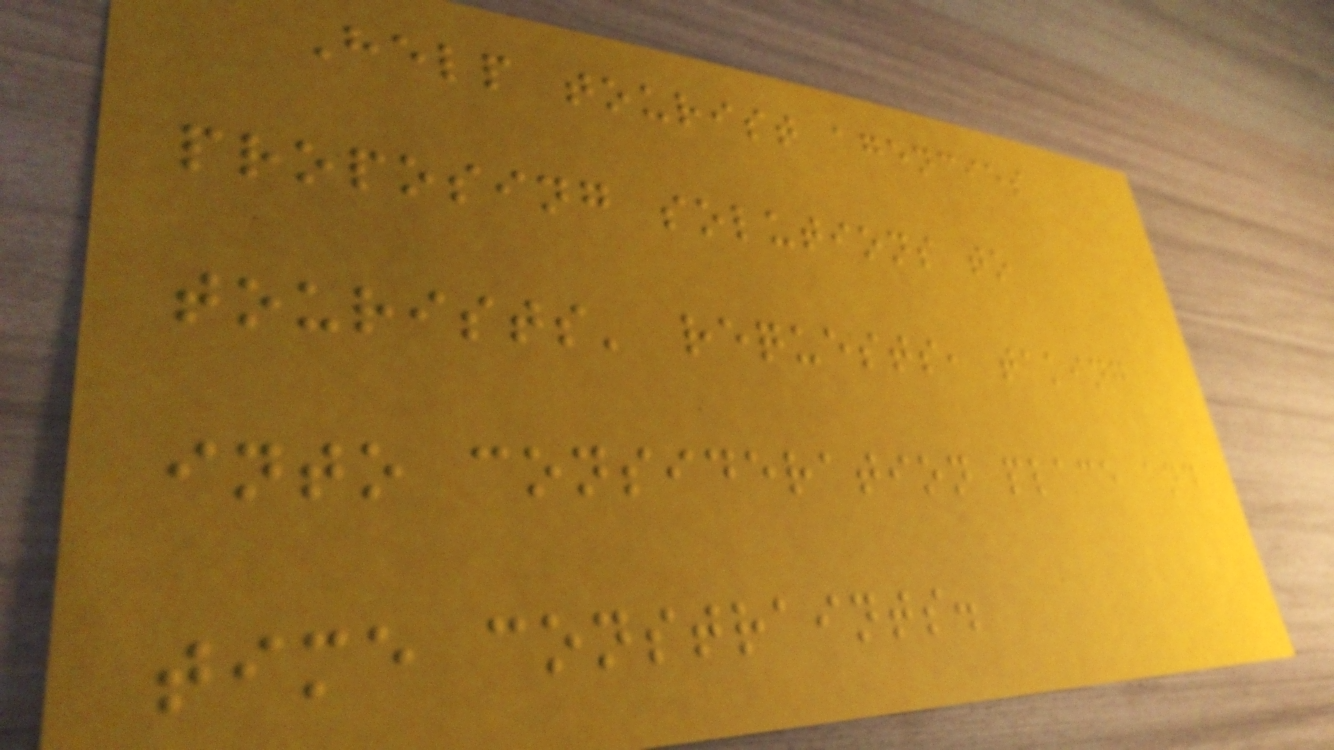Help tourist agencies
proposing solutions to
tourists' requests, taking
into consideration place and
time constraints.
